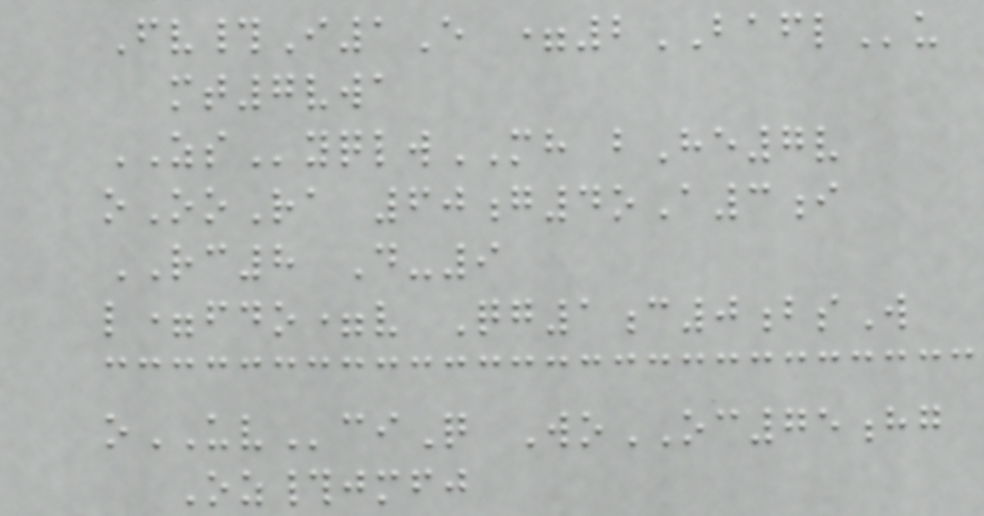Fv#I1E =2BAFLu
mt7vwa
ZSyqlwMH bHe7v
oOoRa 60g4oA3i
RC8 D-9
l=fdo=v Qg1c0bsW
oUVciQ WoOC75hg
Oz#jmfj
